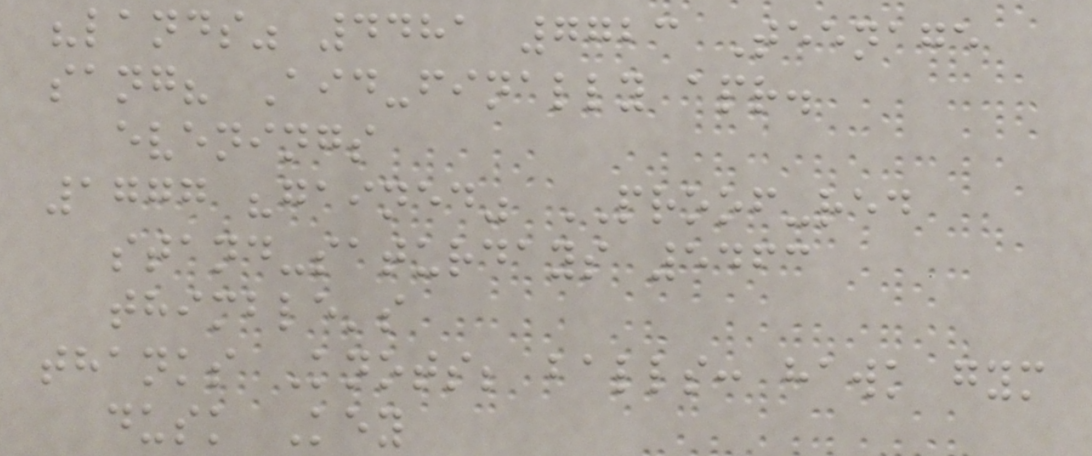"lands" 4481 7723 Teenage
sang? Aid-finally apr.
evenings
1777 "gained" PROOF-red
stand-saturdays 5463
thimble's
thanks Knots; balls: hawk gym
dusk Key
